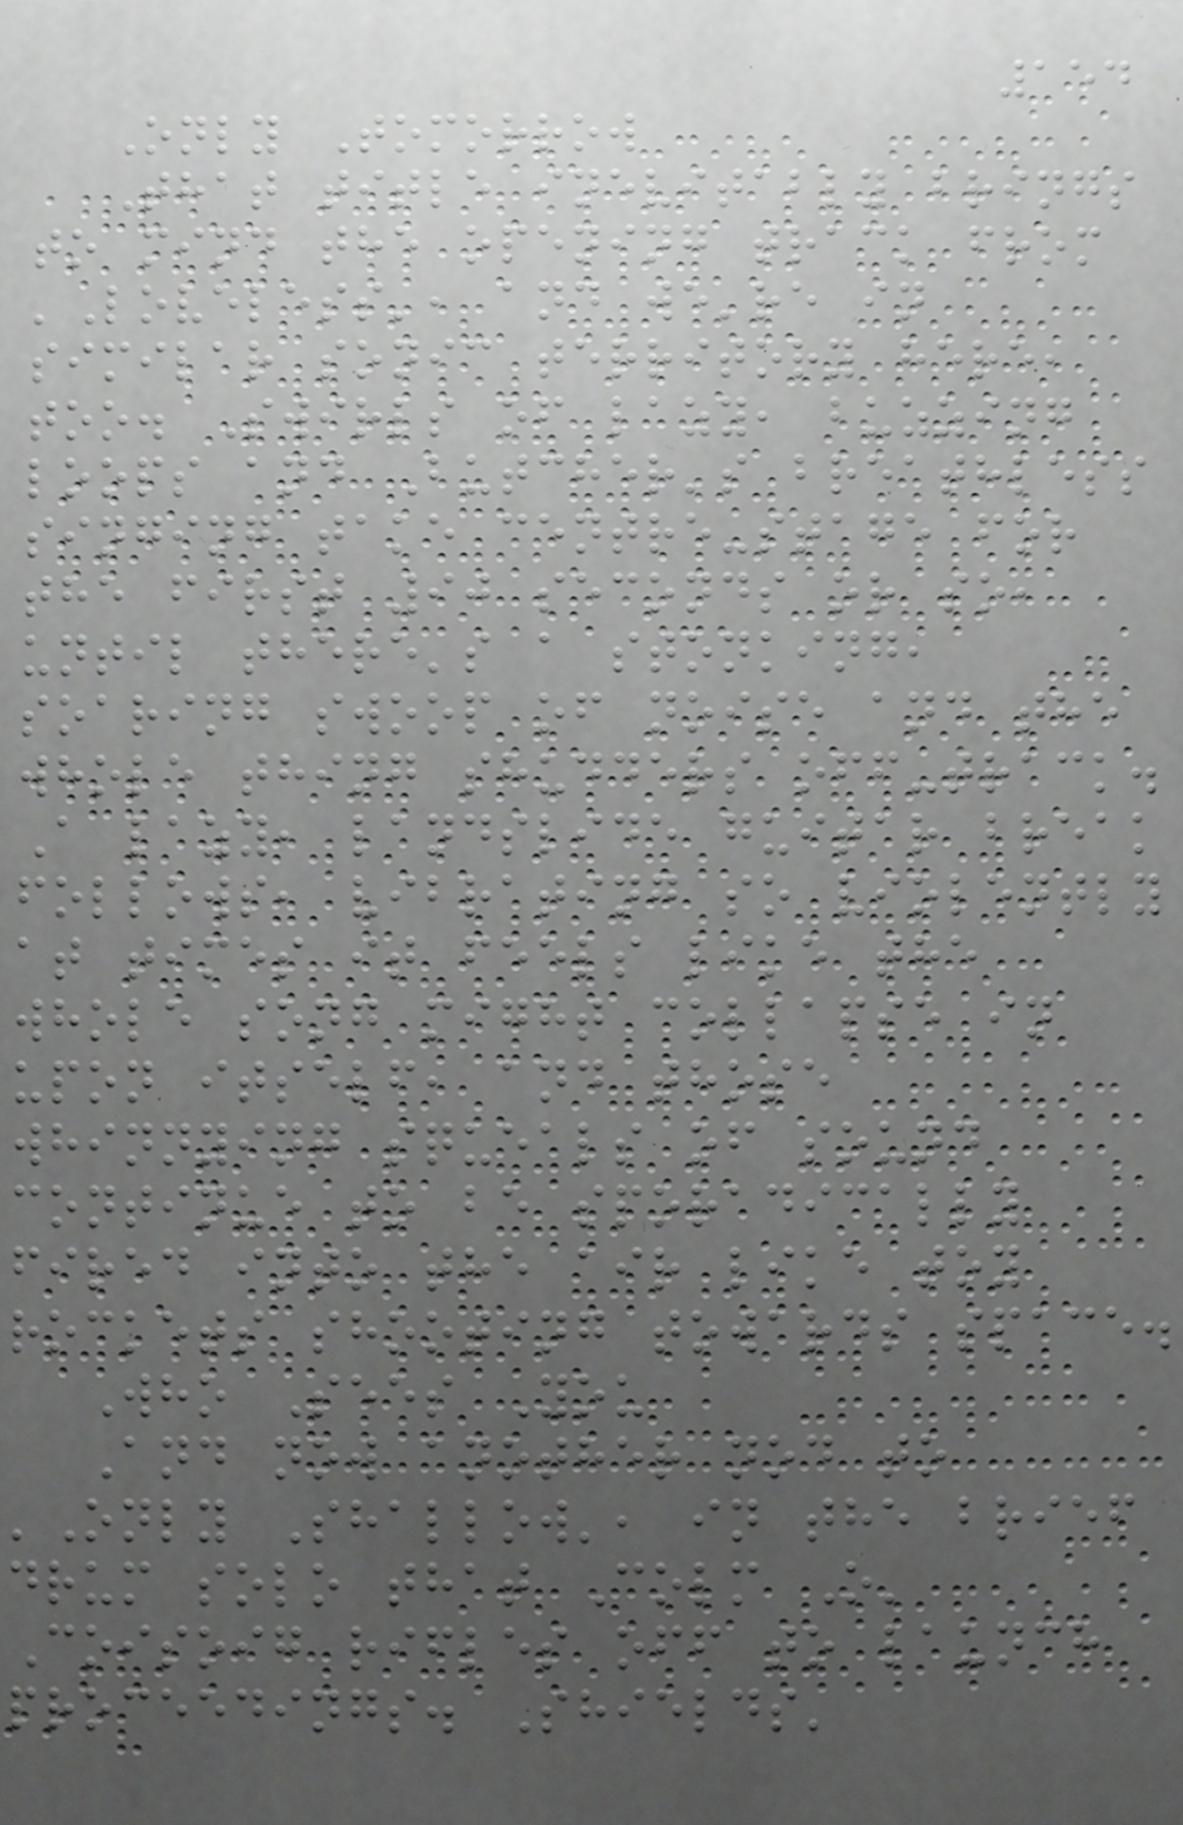154
Only Tomorrow
That title inevitably brings
to mind the opening track from
'Loveless', and we're in
similar sonic territory here,
too. Swirls of lazy, buzzing
loops and Butcher's breathless
singing take centre-stage for
the first 90 seconds or so,
until there's a stonking,
soaring swoop of noise and the
whole thing shudders off-track.
A lazy, landslide guitar break
follows, vibrating so violently
at times it feels like the
whole song might collapse in
upon itself, and those
whinnying squeals of sound
continue to be sporadically
fired into the air like toy
rockets shooting towards space.
Who Sees You
And now another nod to
'Only Shallow', in the brief
drum solo that Colm O'
Coisoig rifles off to launch
proceedings. Shields'
